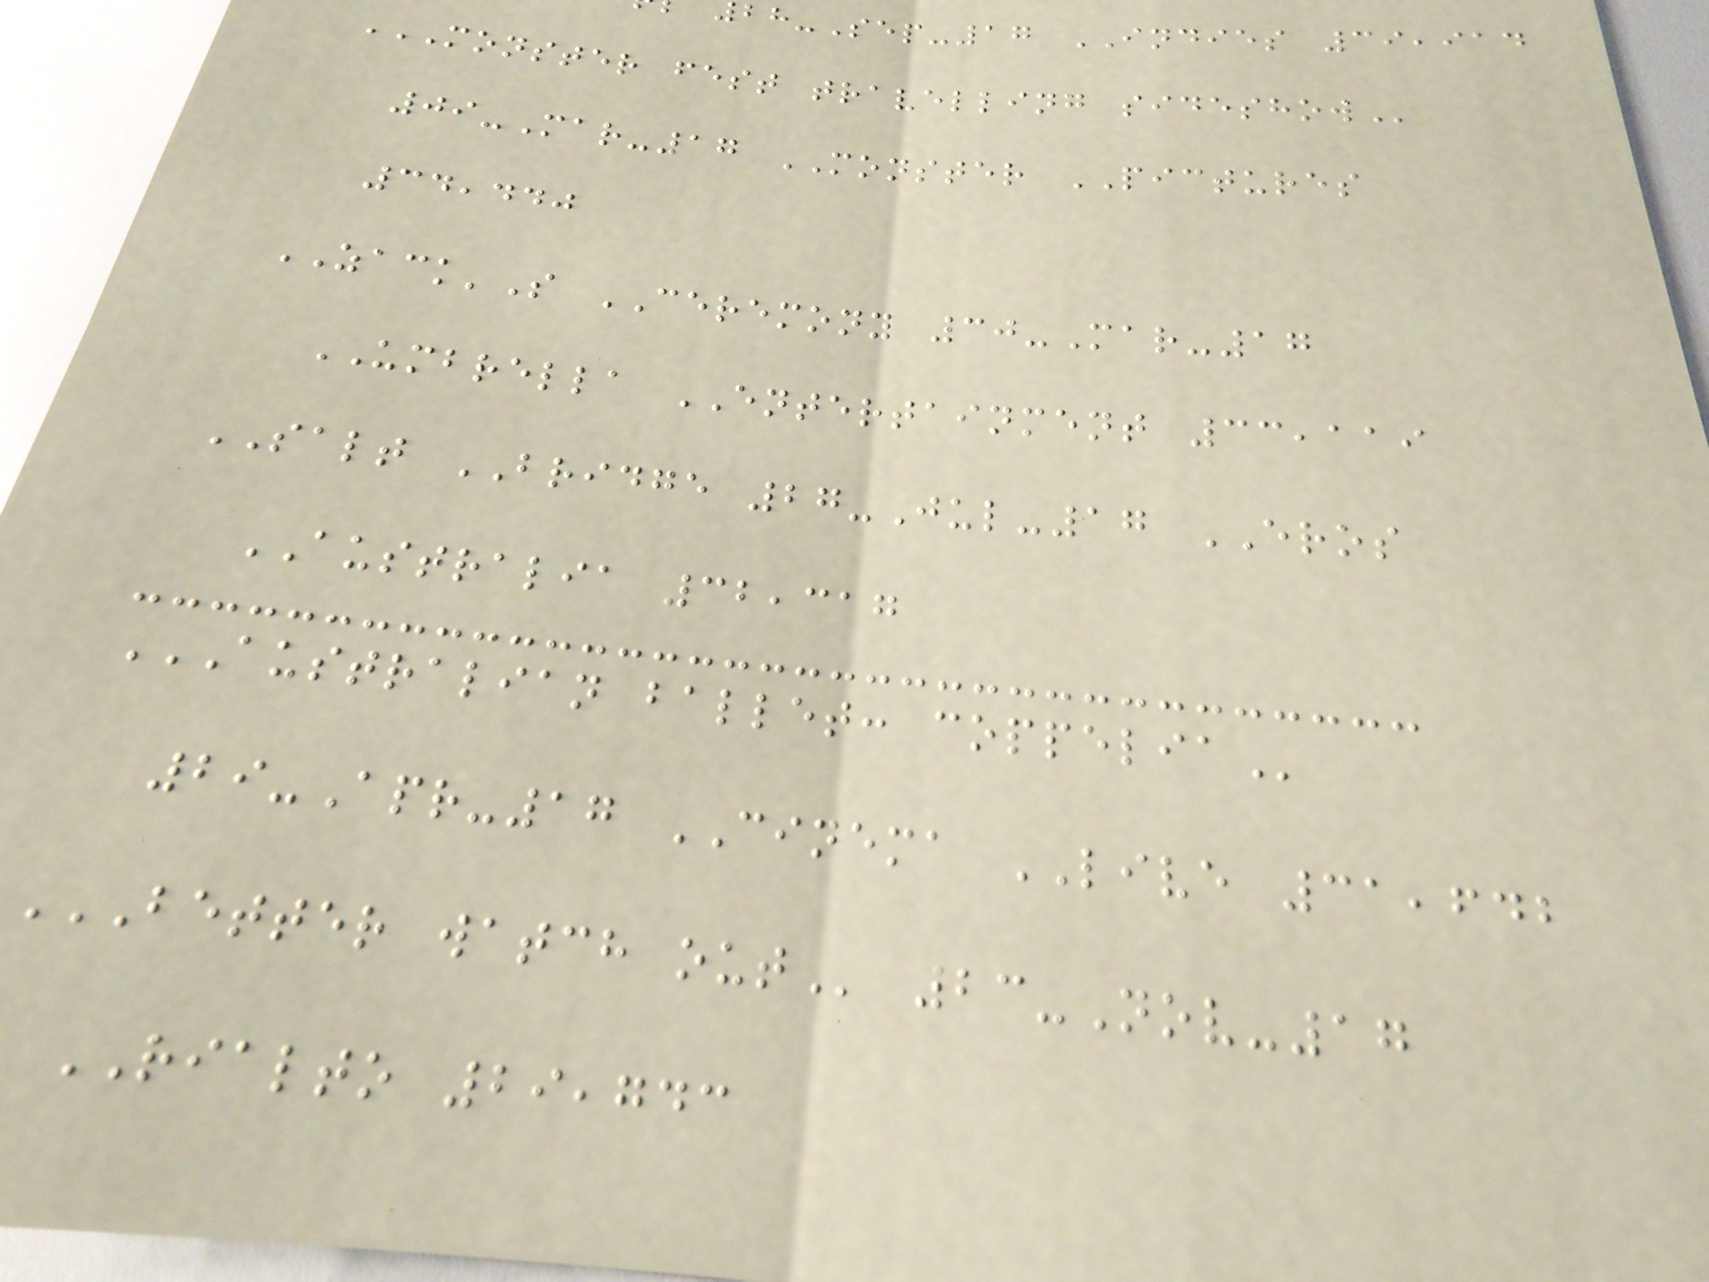-Sep-17 INDIES 39,914
MONSTER FEST TRAVELLING SIDESHOW
09-Mar-17 MONSTER PICTURES
34,440
ZACK'S CEREMONY 30-Mar-17
UMBRELLA ENTERTAINMENT 33,119
SALT BRIDGE 27-Jul-17 EROS
AUSTRALIA 32,317
AUSTRALIAN BALLET: COPPELIA
29-Apr-17 CINEMA LIVE 31,642
BETTER WATCH OUT 23-Nov-17
RIALTO 29,743
